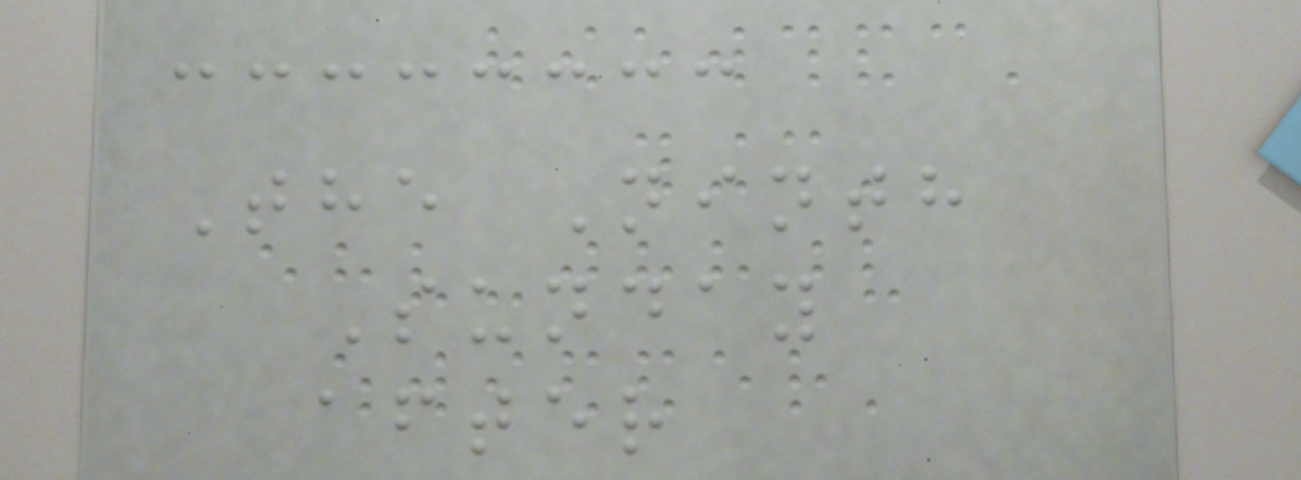The Ninth
Sunday
after
